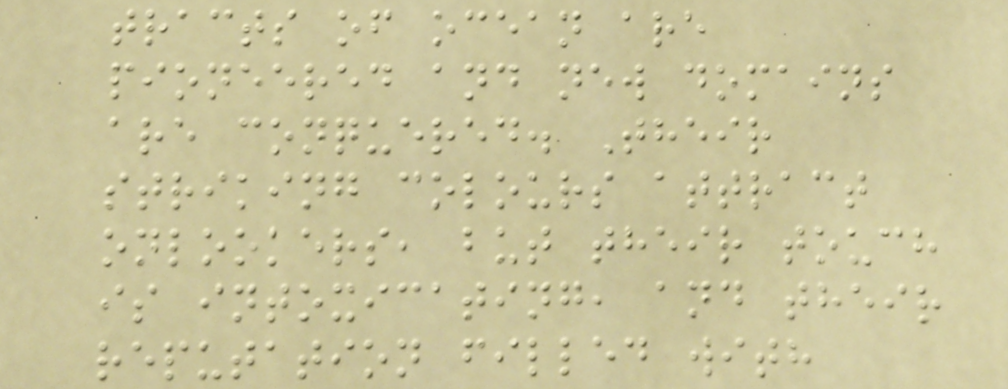tracts of ocean are
pioneered and new domains
are conquered. Their
striking colours attract
onlookers, but their touch
is intoxicating, and their
reputation filled with
